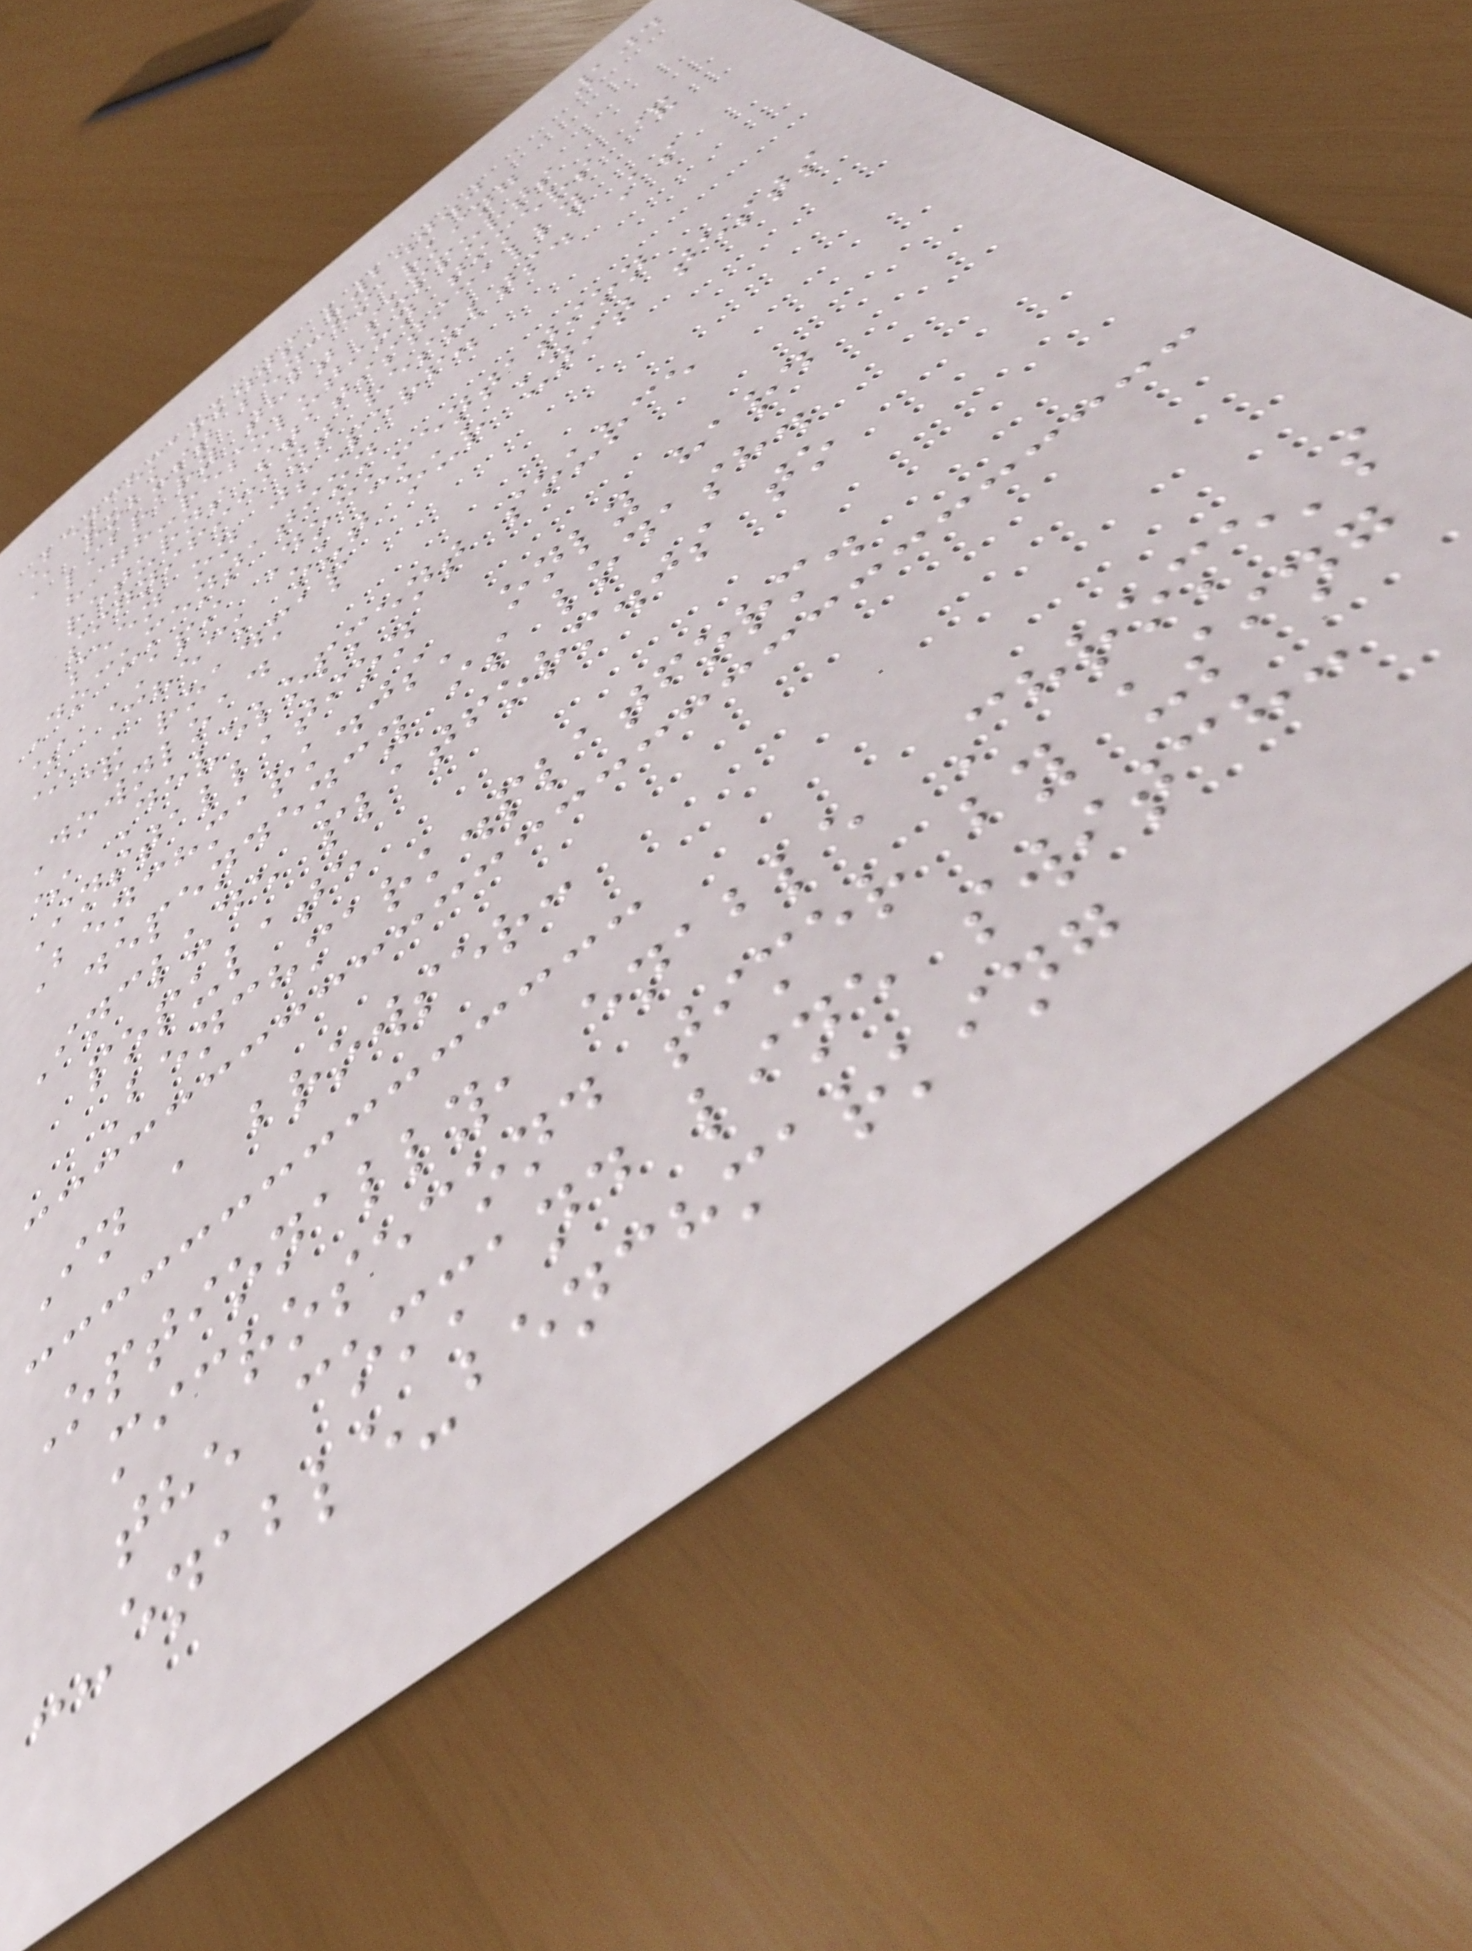104
Benchmark.js v2.0.0
A robust benchmarking
library that supports
high-resolution timers &
returns statistically
significant results. As
seen on jsPerf.
Documentation
* API Documentation
* Check out our unit tests
& roadmap
Download
* Development source
Installation
Benchmark.js' only hard
dependency is lodash.
Include platform.js to
populate
Benchmark.platform.
In a browser:
Optionally, enable Chrome's
microsecond timer by using
the command line switch:
--enable-benchmarking
